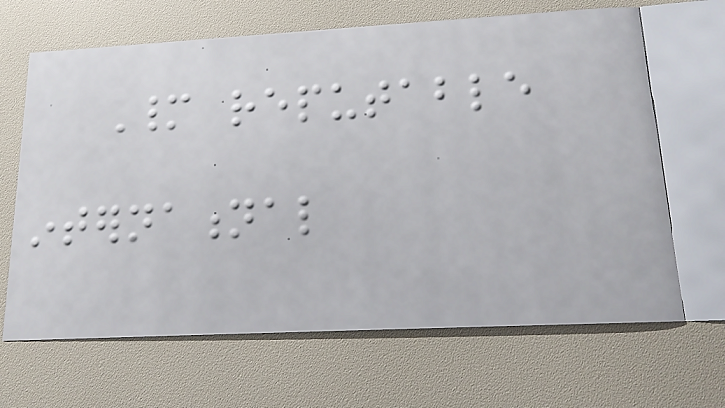Many reputable
international
